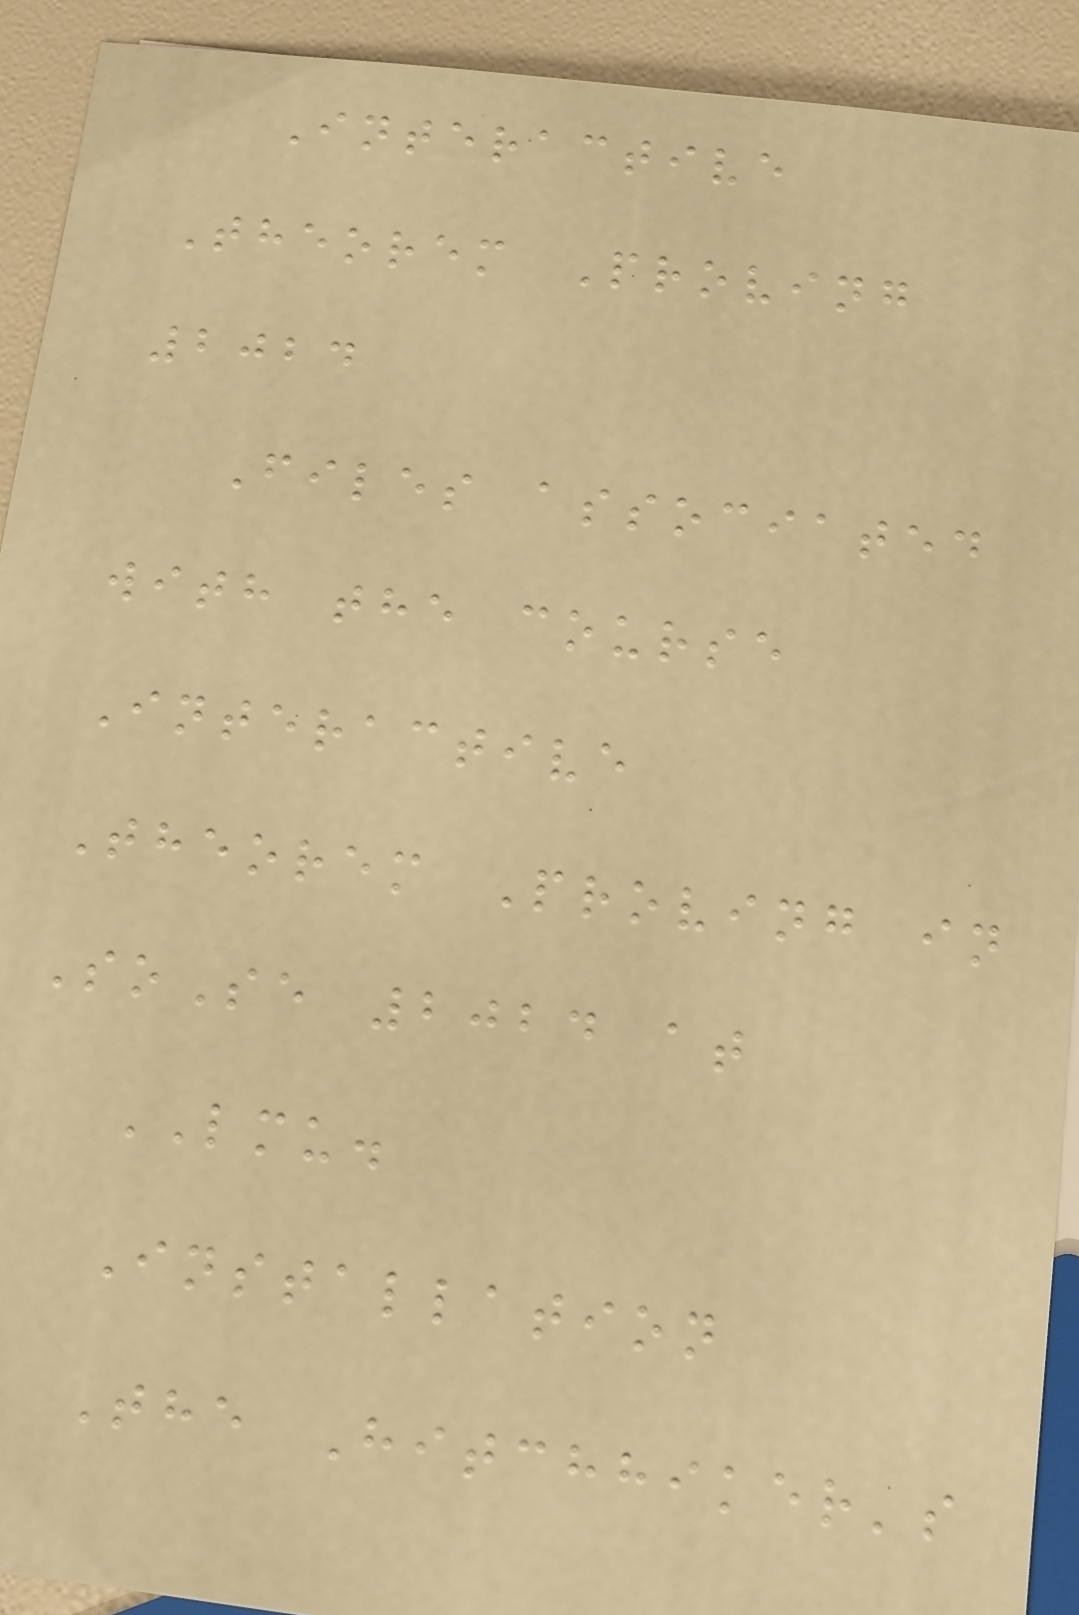Interactive
Theorem Proving
2024
Files associated
with the course
Interactive
Theorem Proving in
SoSe 2024 at
LMU.
Installation
The Hitchhiker's
